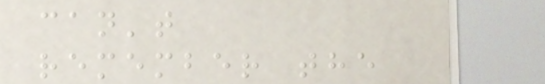can't
remember the
